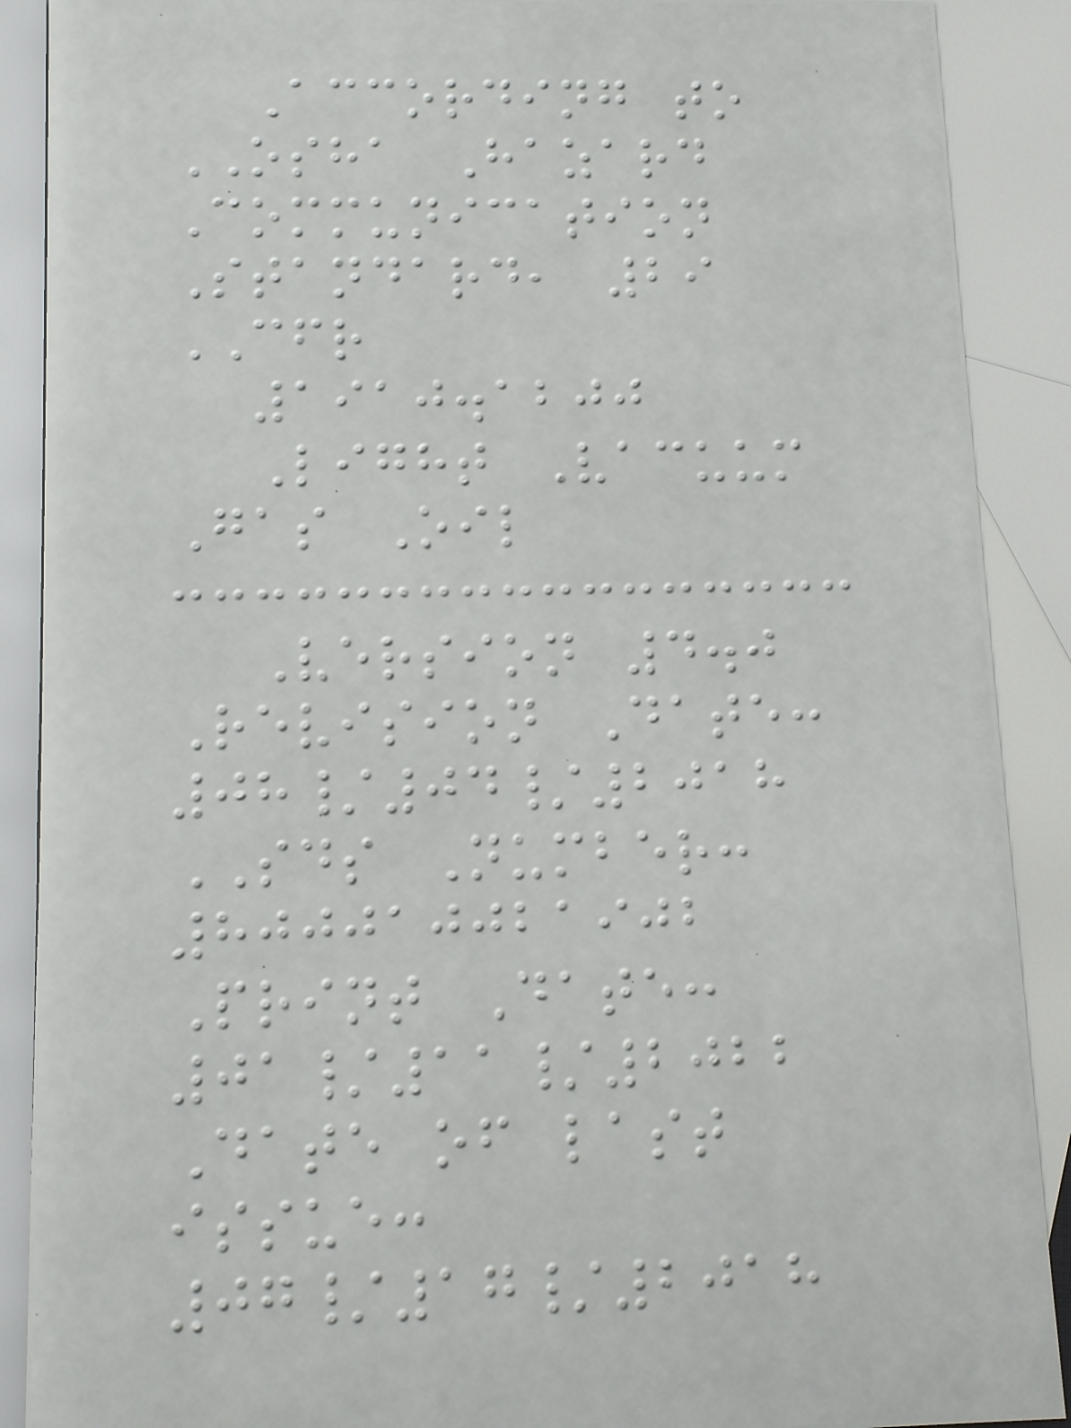According to
OSHA Hazard
Communication
Standard, 29
CFR
1910.1200
Light Vacuum
Gas Oil
Version 4.0
Revision Date:
08/04/2018
SDS Number:
800010021902
Print Date:
01/11/2022
Date of last
issue:
07/17/2018
